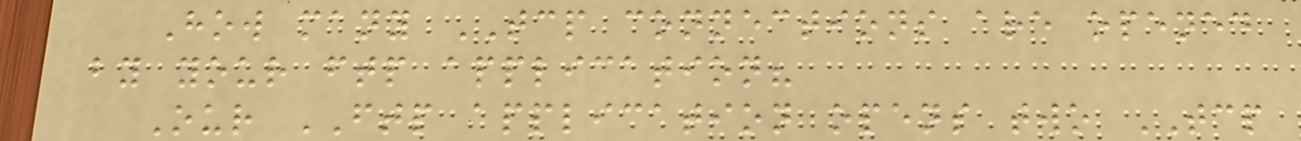How many TCP connections are opened
by your ftp application?
Our FTP application opens two TCP
